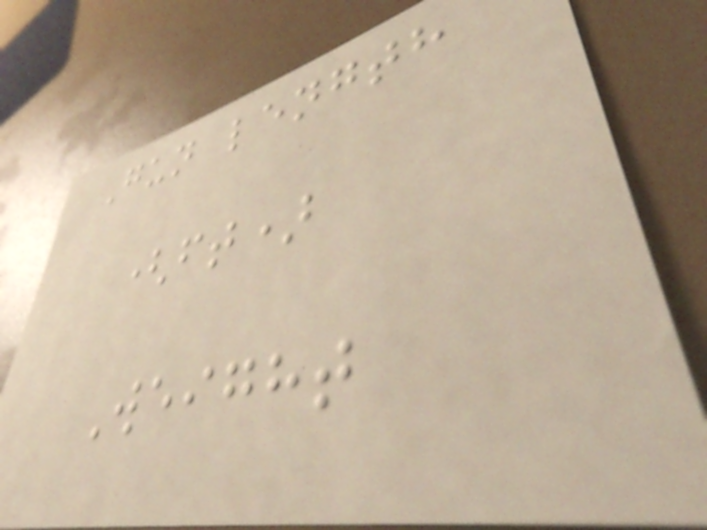Gun length
(ft)
Weight
